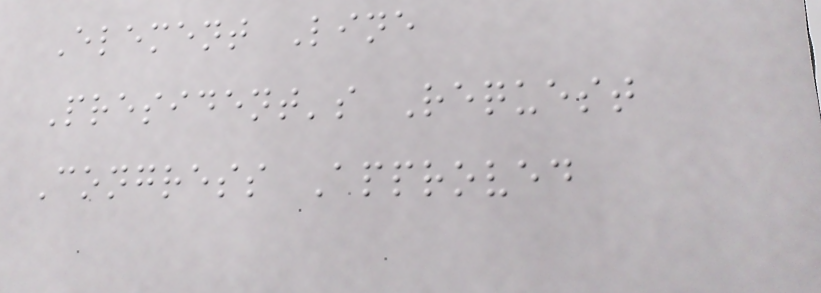Element Line
President's Request
Congress Approved
